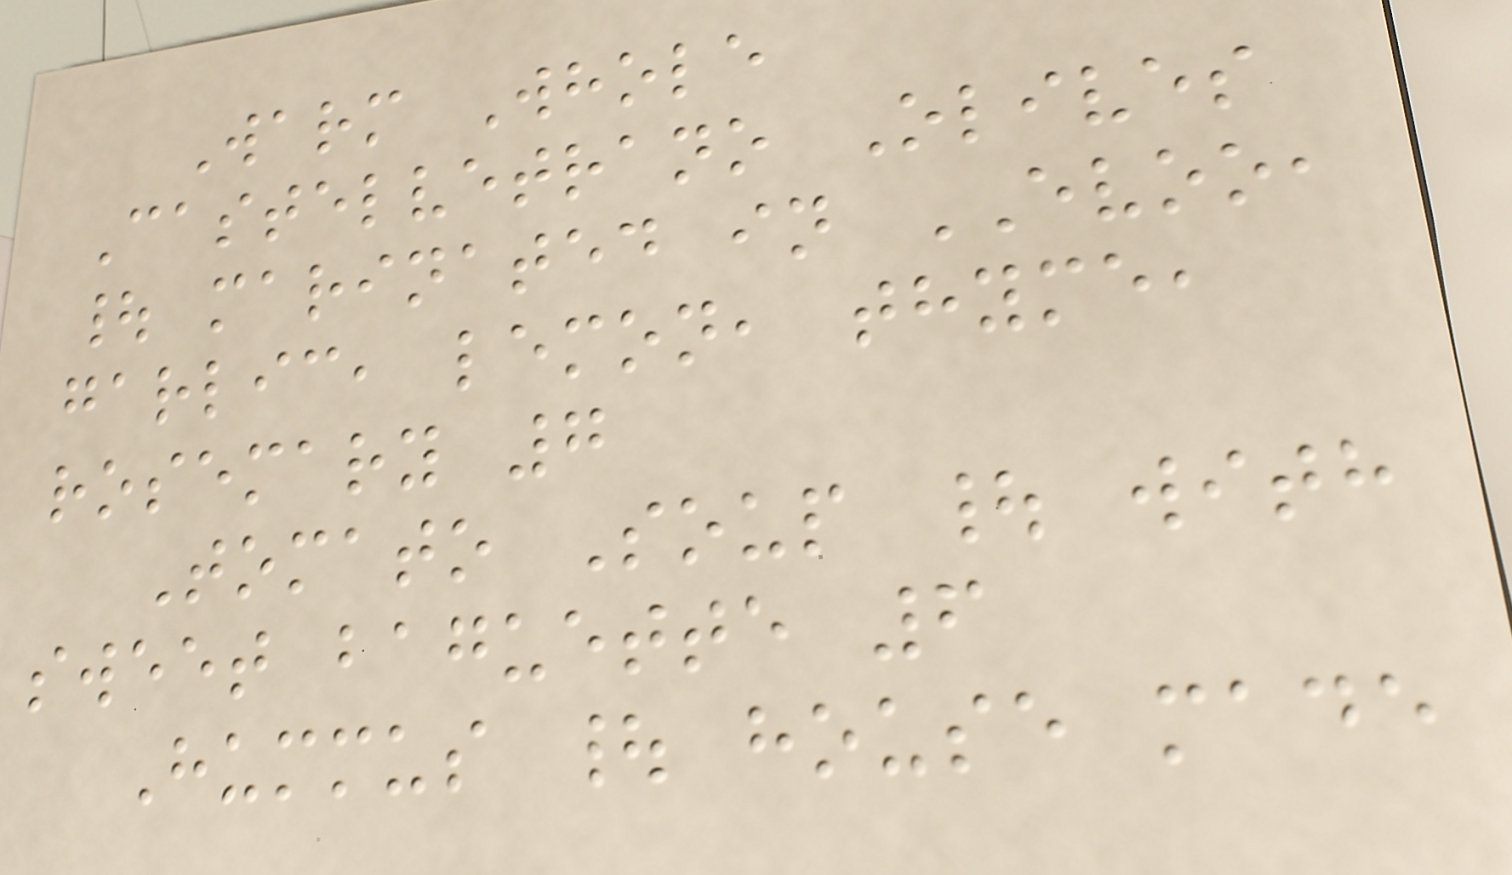Warm Whole
Castelvetrano Olives
| marinated in EVOO,
garlic, lemon, thyme,
rosemary 7
Tomato Soup | with
sweet baguette 6
Hummus | house made
